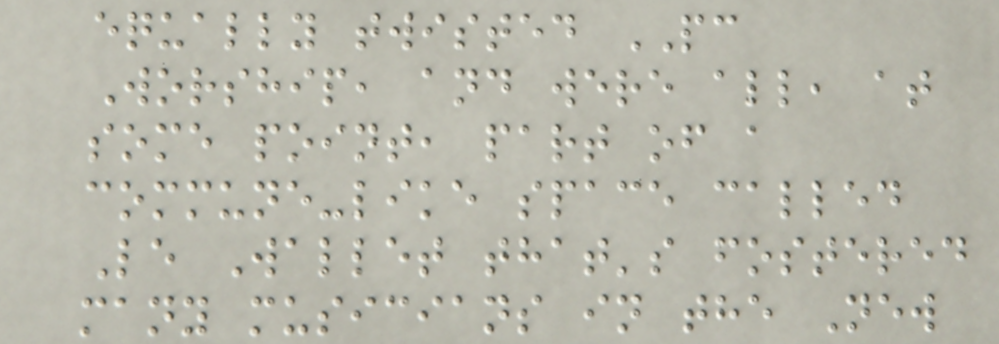equally twisted PC
Worship, and were all, at
some point, part of a
commune-like space called
Le Wallet that's fostered
many musicians in the New
